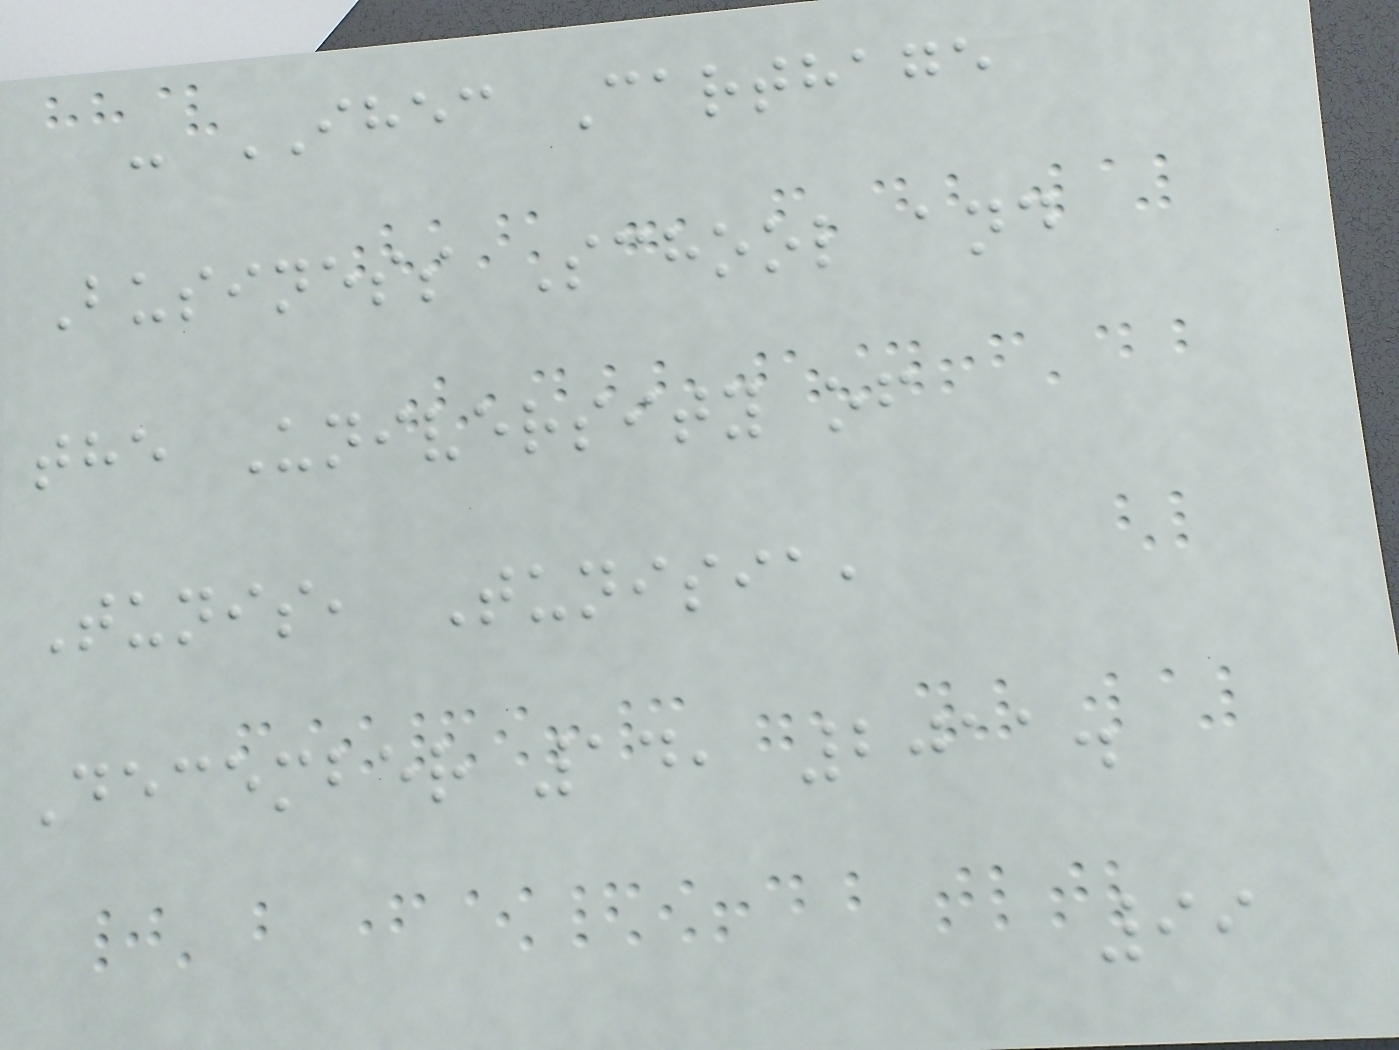- IHEC Carthage
Business School and
the University of
Tunis, Tunisia,
December 14, 2011.
99
